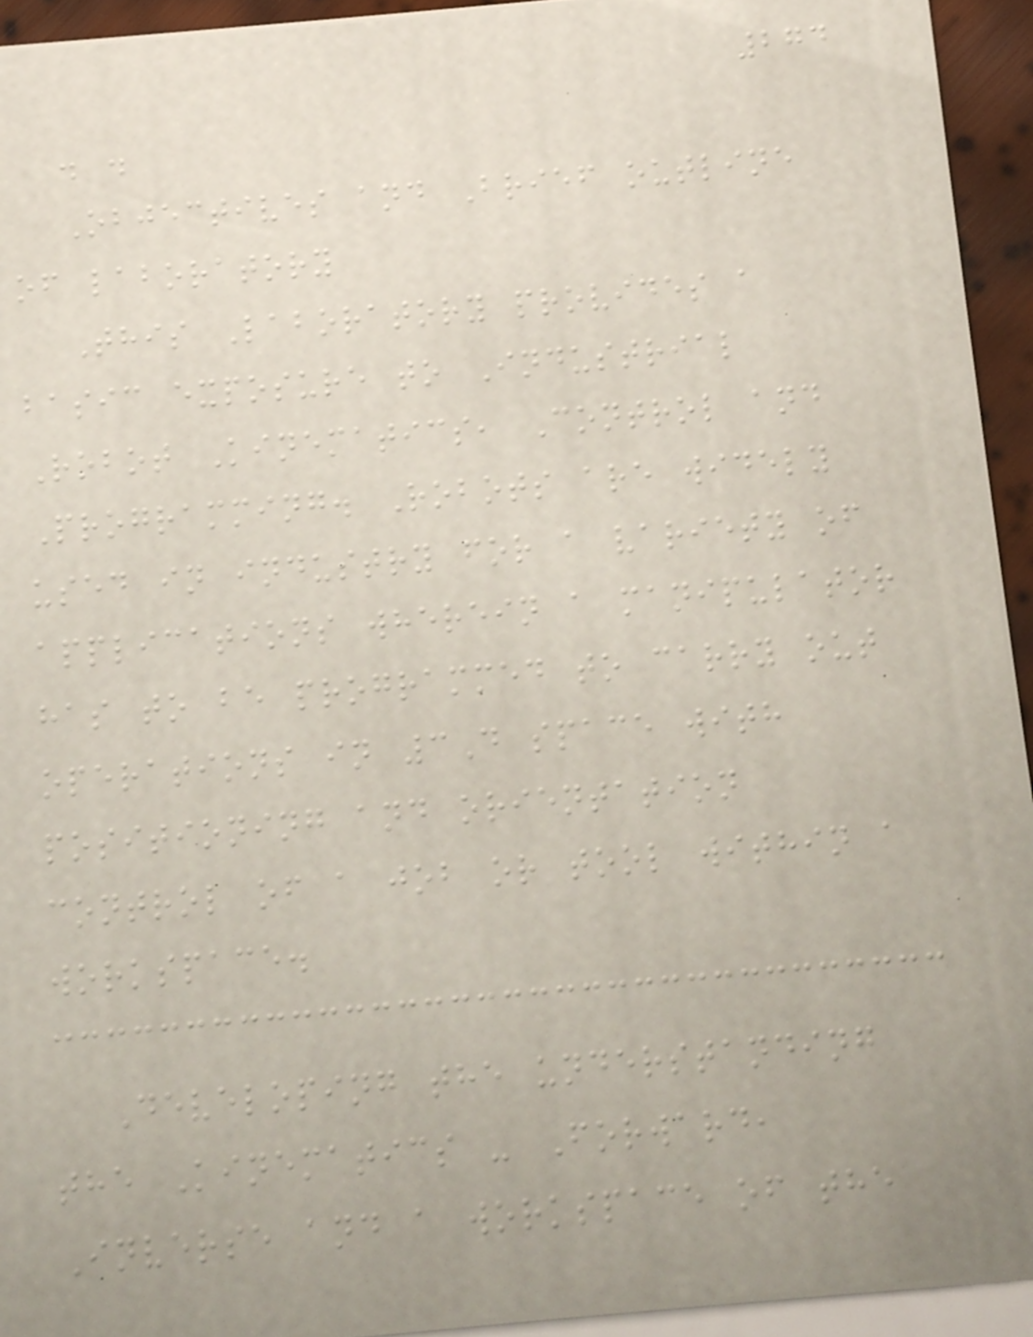274
. .
Objectives and Brief outline
of laboratory
This Laboratory provides a
basic exposure to Industrial
Robot Kinematics, Control and
Programming. Robots are widely
used in industry for a variety of
applications wherein a manipulator
has to be programmed to carry out
operations in 3D space with
positioning and orientation
control of a job or tool within a
workspace.
Developing the understanding
the Kinematics - Forward,
Inverse and a workspace of the
